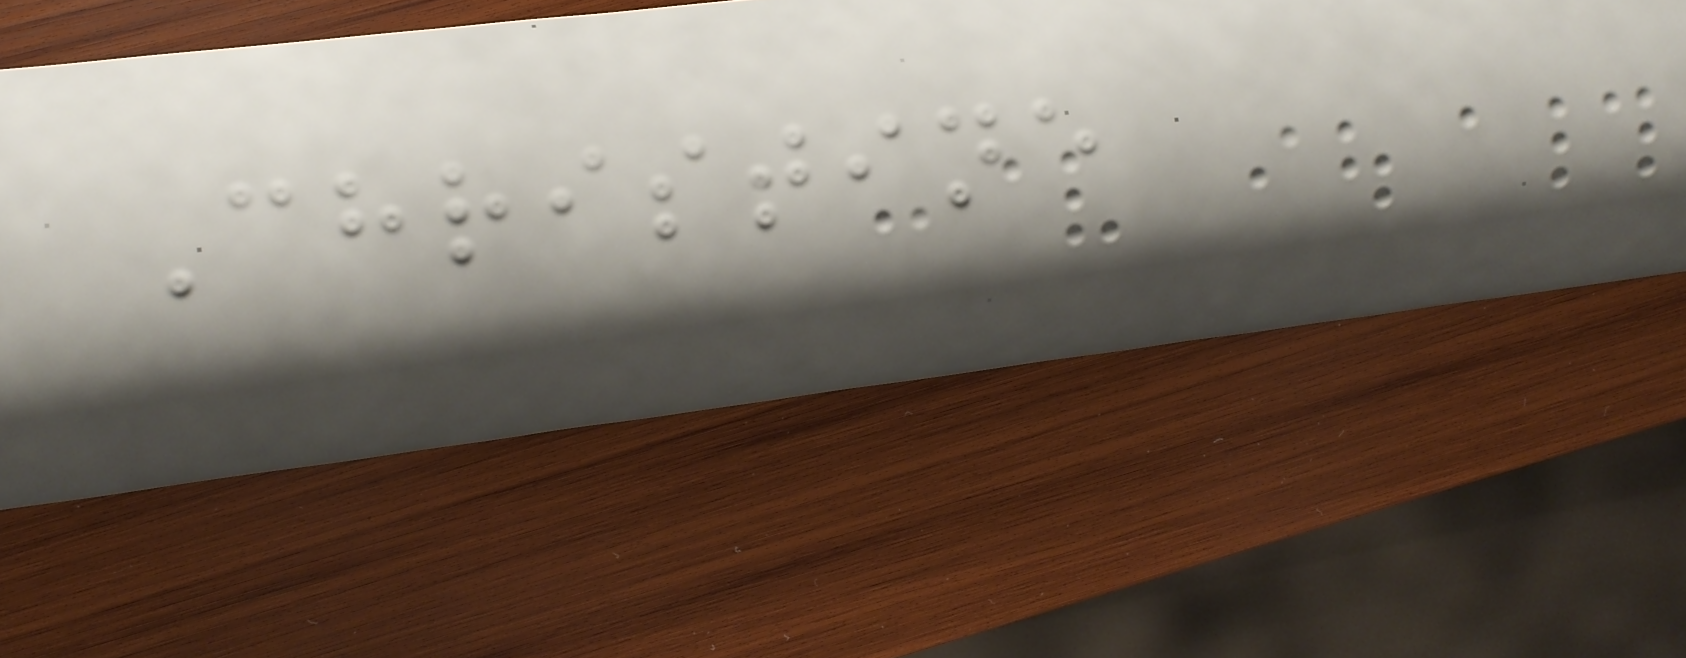Christine
